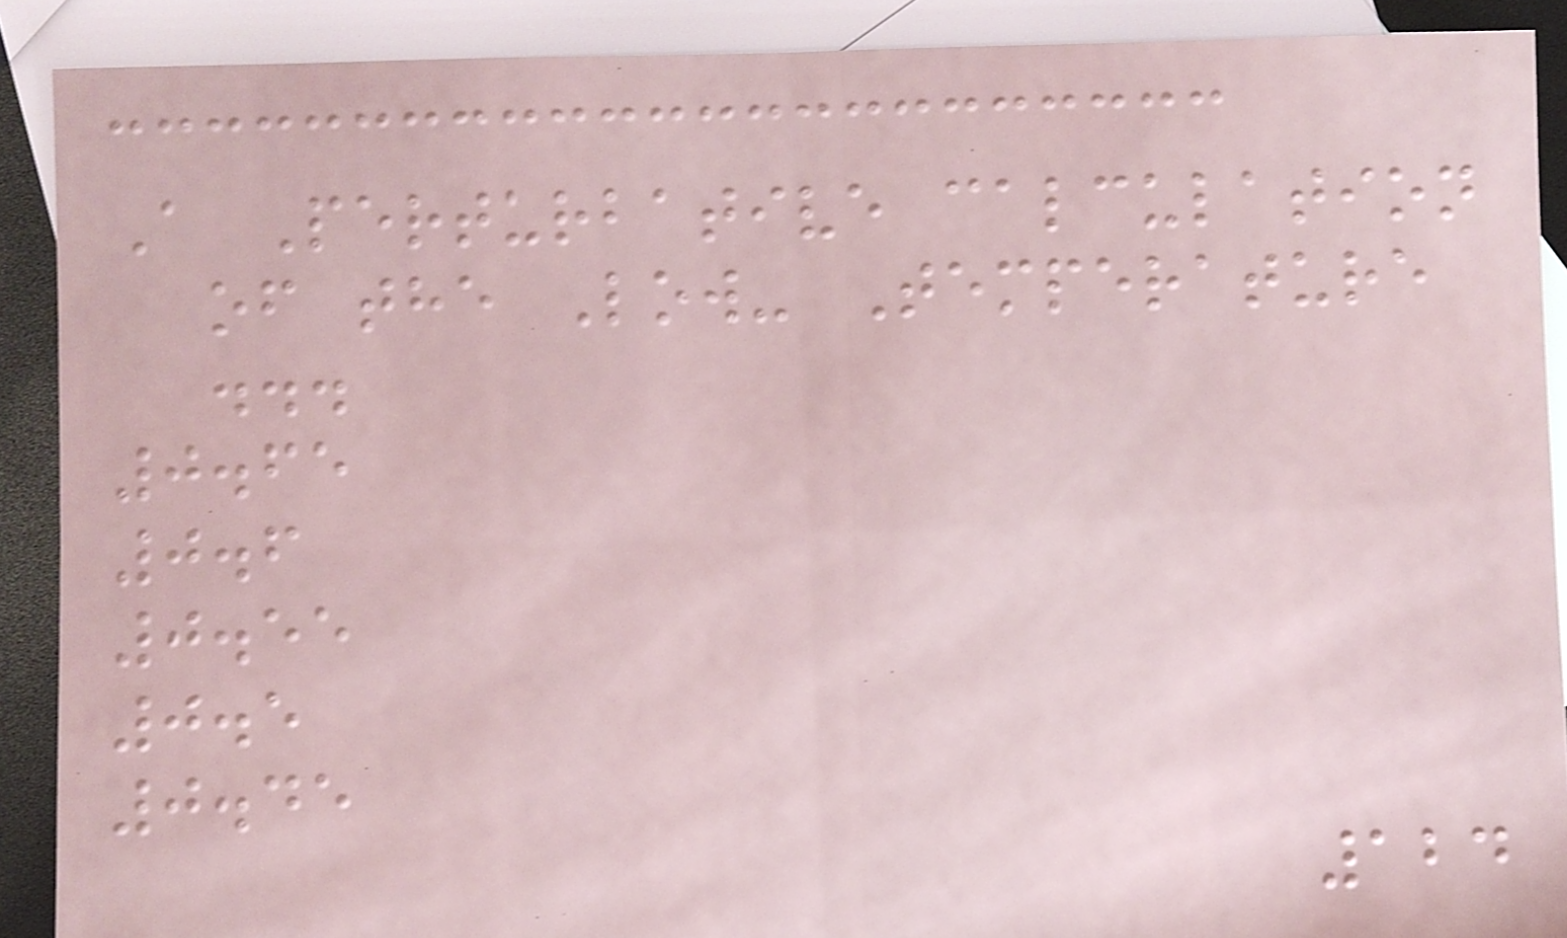A Perturbative calculation
of the Low- Temperature
...
0.65
0.6
0.55
0.5
0.45
124
